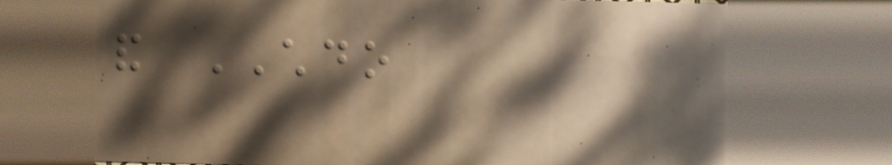and CHDO
